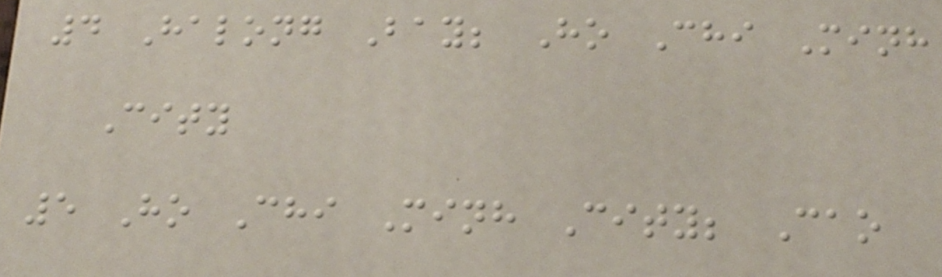4 Halong Bay; Ho Chi Minh
City
5 Ho Chi Minh City; Cao
